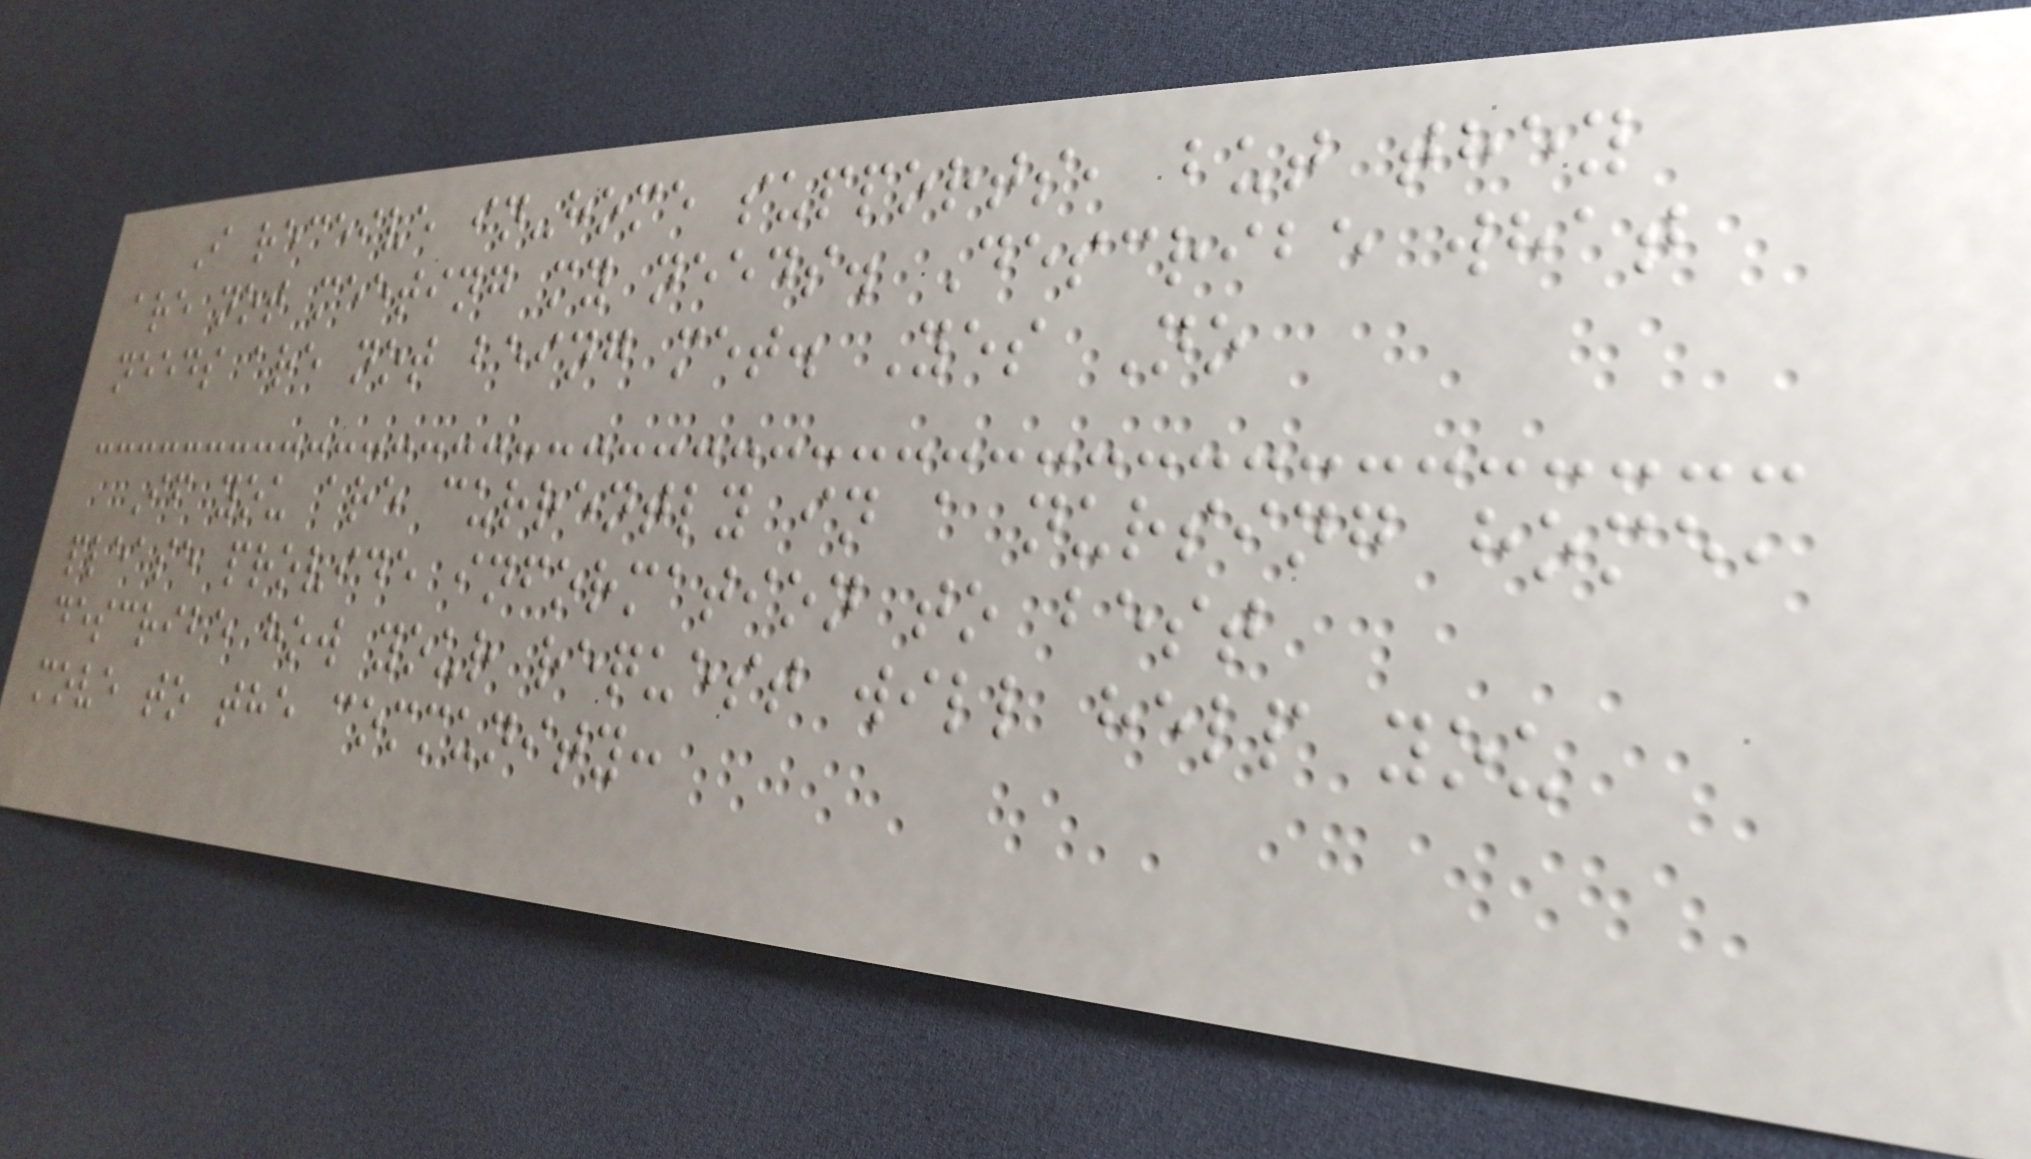I receive in-home supports, but they
are not meeting my needs. Describe what
needs are not being met. Yes No
If you are currently in a nursing home,
please provide information to best
describe how your request will help you
move to the community:
